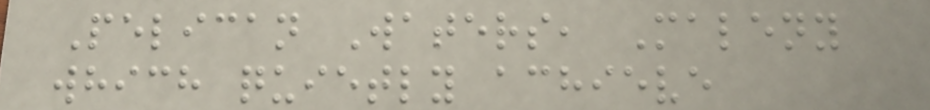Pelican Waters, Maleny
which quietly achieve
